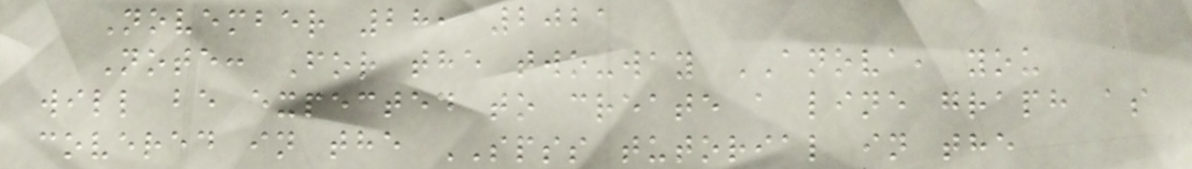November 28, 2021
Note: For the two-way ANOVA, you
will be expected to create a line graph as
covered in the SPSS tutorial in the
